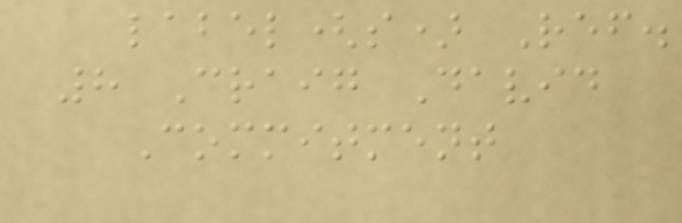label(s) Ref.
8 Craig David
Commitment
